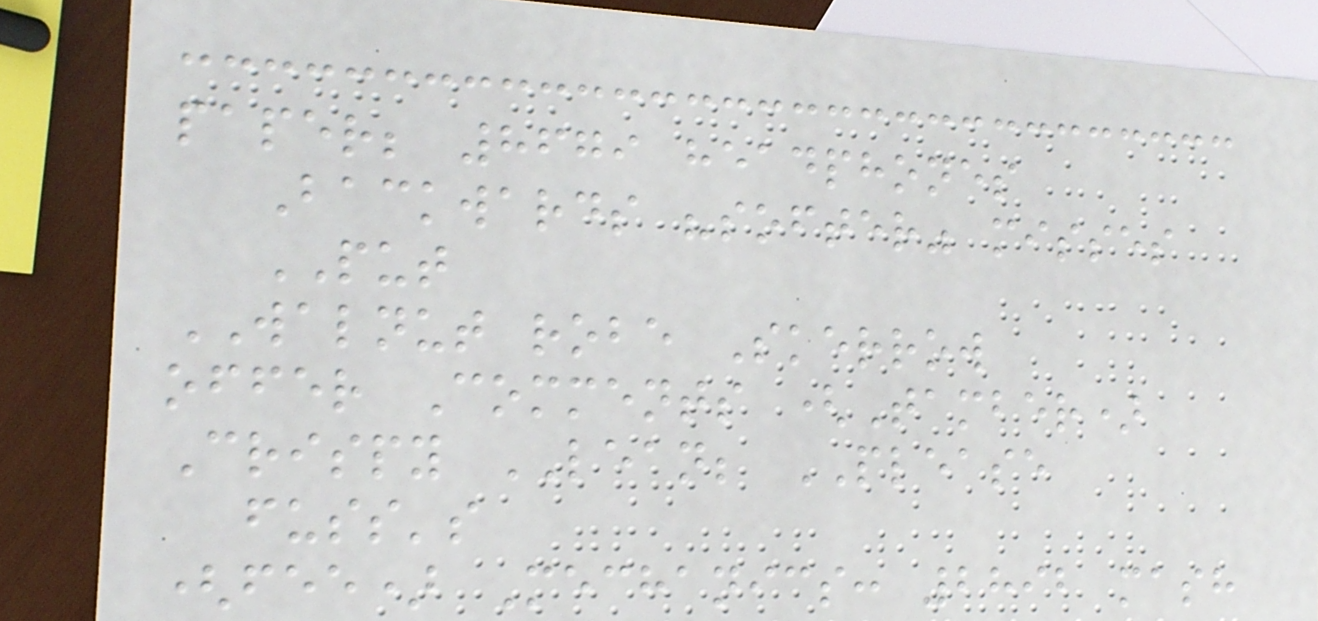paper; 8679 headphones
Backwards "softer" misses
PUT
WALNUT robe Skerrow
offer Comments (Tamber)
Crispy LEAN; PLEASE
fuss's
(fee) Mechanics: 2892 mash
